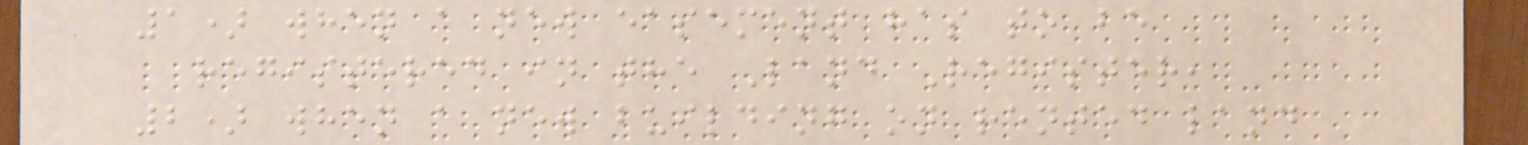1) when a new easement has to be
registered in the Land Register,
2) when a new building on rented land
